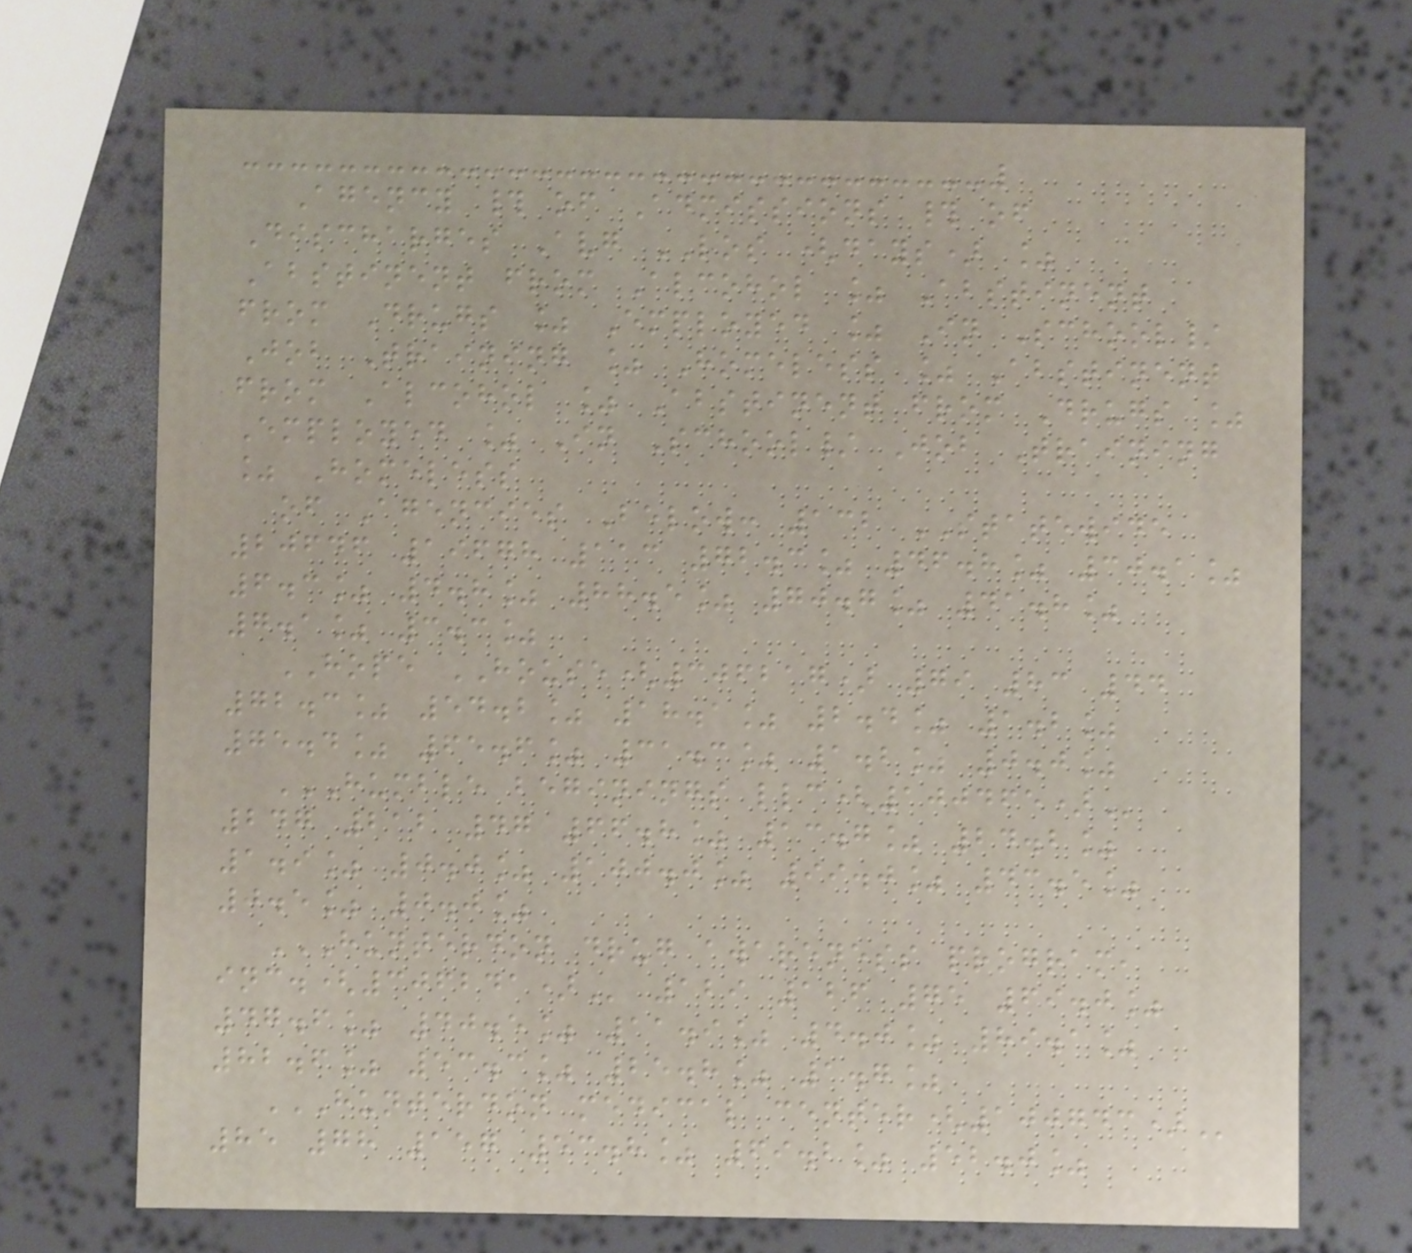Agency # of Admissions # of
Discharges Avg LOS (days) %
Abstinent from Alcohol % Abstinent
from Drugs % Employed % In School/
Job Training % Homeless % Abstinent
from Alcohol % Abstinent from Drugs %
Employed % In School/ Job Training
% Homeless
of Agencies Below: 132 STATEWIDE
20646 19678 113 72.3% 46.8% 30.1%
6.3% 4.8% 88.5% 70.7% 41.8%
7.1% 3.3%
HOPE HOUSE(306217) 79 83 44
72.3% 54.2% 18.1% 2.4% 1.2%
75.4% 65.6% 31.3% 1.2% 0.0%
HUMBLE BEGININGS LLC(100465)
247 212 47 66.8% 13.7% 24.2%
1.9% 0.0% 100.0% 99.0% 43.5%
0.5% 0.0%
HUNTERDON DRUG AWARENESS PROGRAM,
INC.(306241) 129 126 75 69.0%
47.6% 40.5% 11.9% 4.0% 89.1%
82.6% 53.3% 25.8% 1.7%
HUNTERDON MEDICAL CENTER(100743)
85 78 157 53.8% 69.2% 52.0%
